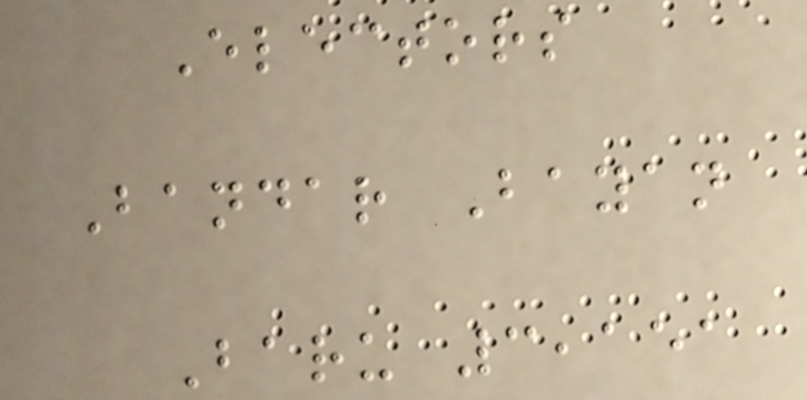Electors
Bandar Bayan
Baru 3,151
